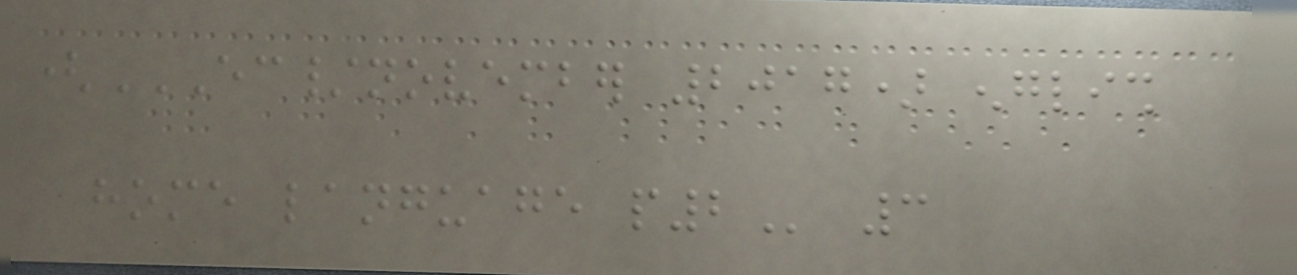(EC/NOVEMBER 2017) ENGLISH
HOME LANGUAGE P2 3
